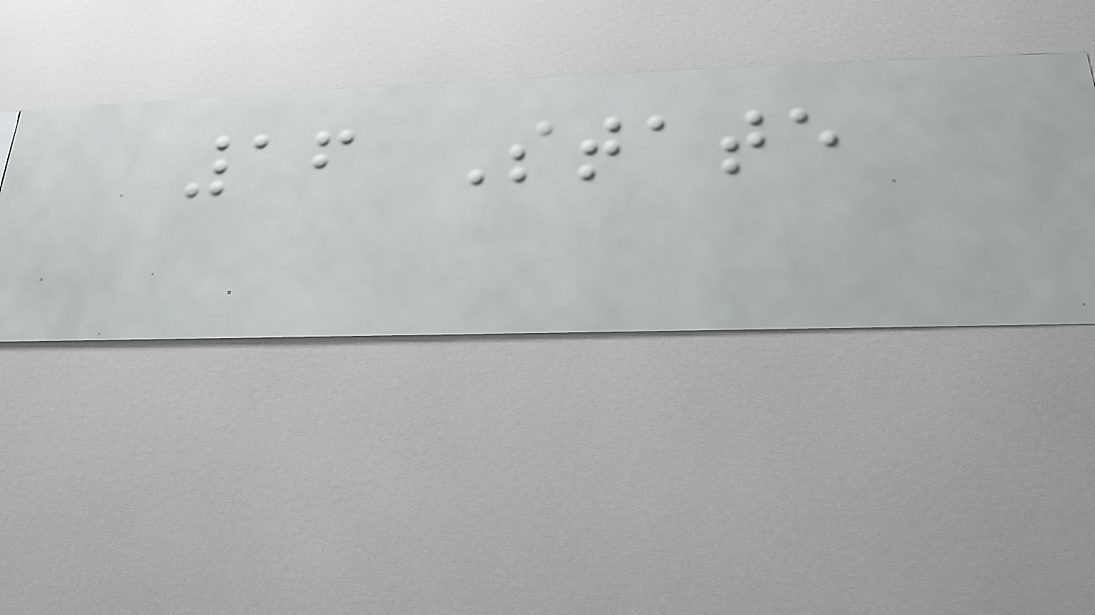16 State
